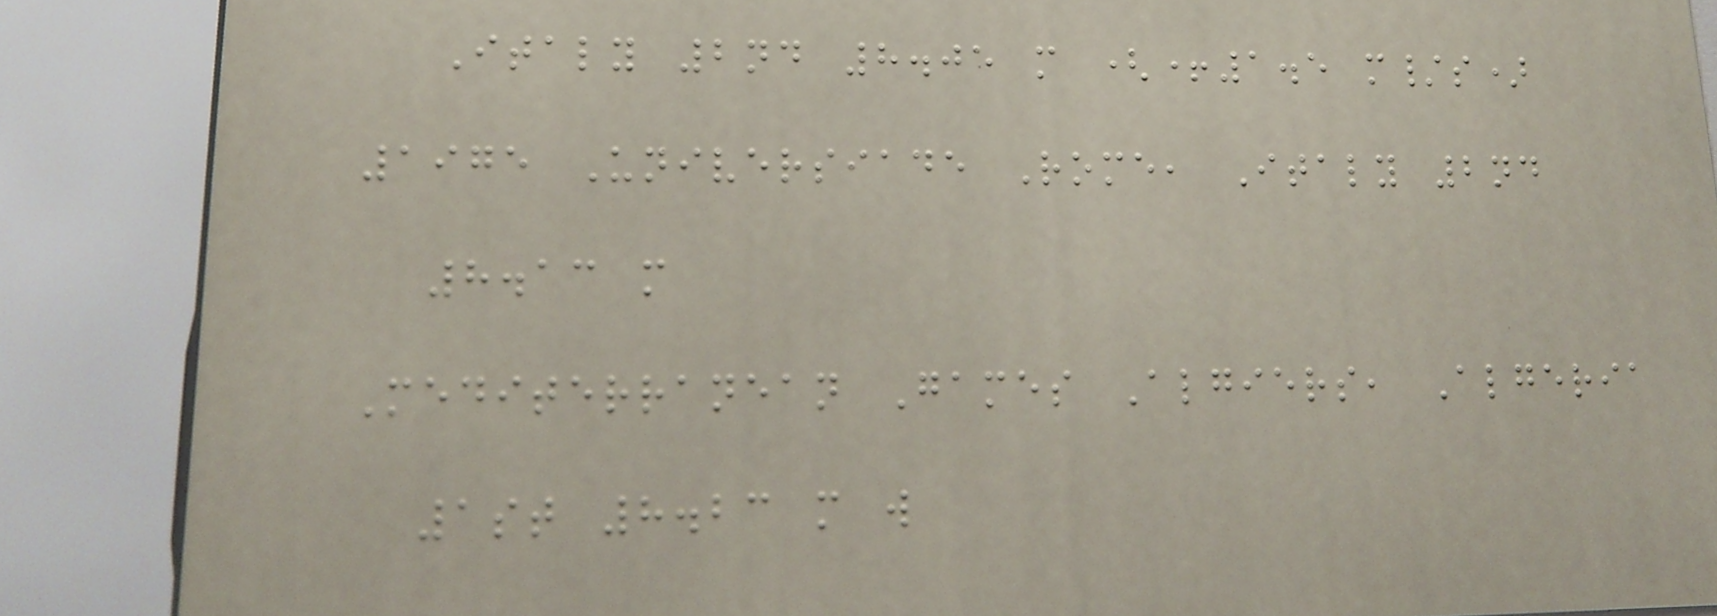Italy 2nd 8.05 m (+1.5 m/s)
1975 Universiade Rome, Italy 2nd
8.13 m
Mediterranean Games Algiers, Algeria
1st 8.23 m w
